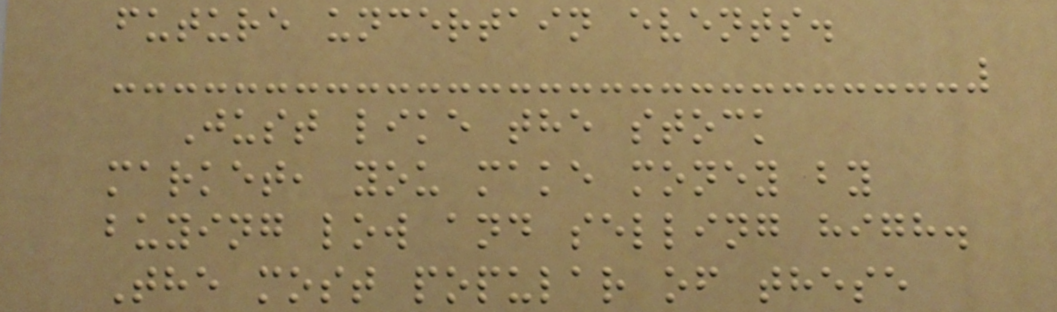future uncertain events.
Just like the stock
market, you make money by
buying low and selling high.
The most popular of these
